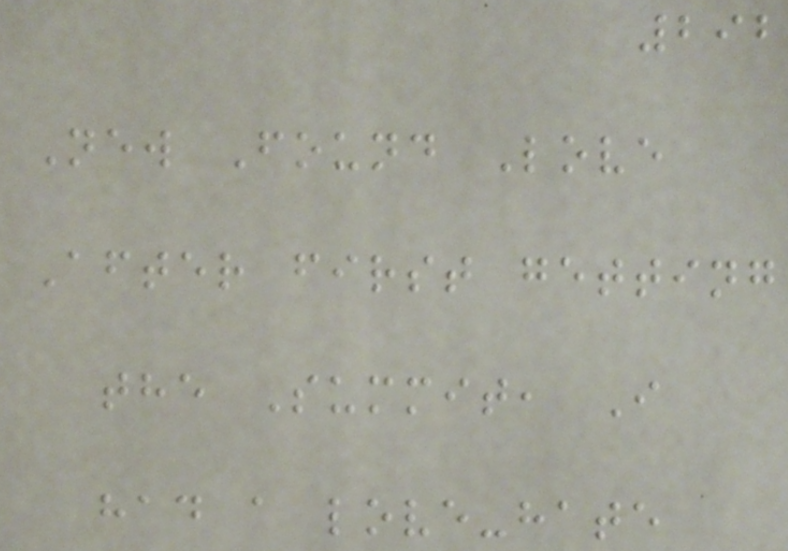292
New Found Love
After first getting
the Summit, I
had a love-hate
